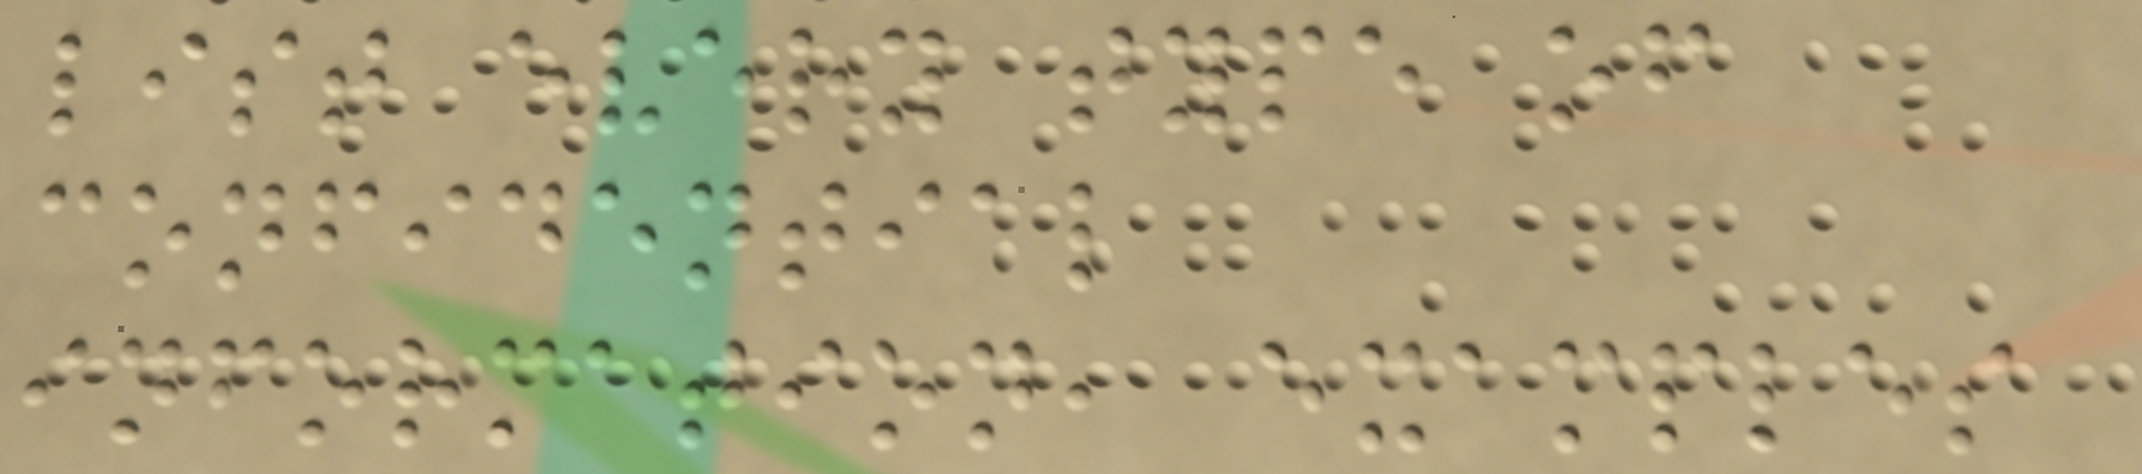list every type of
confidential
information, examples
